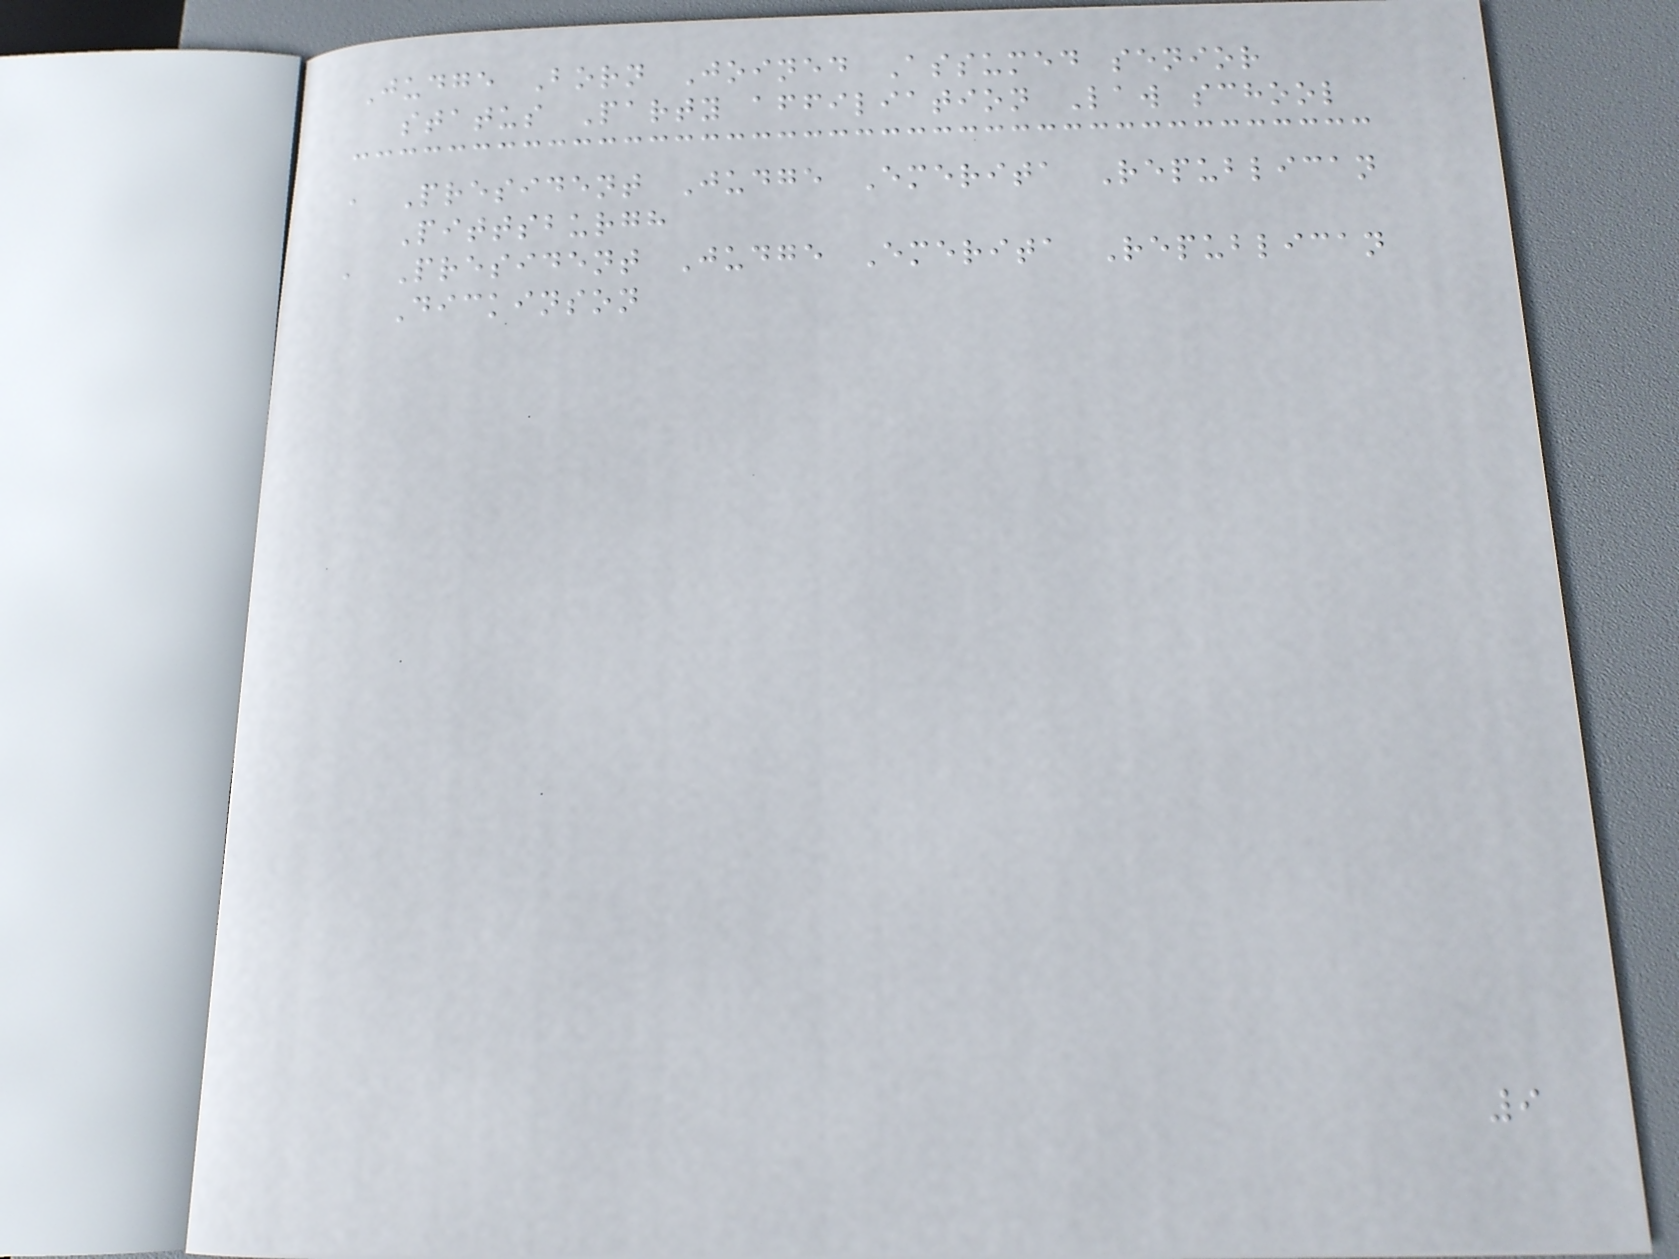Judge Born Joined Assumed senior
status Party affiliation Law school
, President Judge Emerita Republican
Pittsburgh
, President Judge Emerita Republican
Dickinson
9
